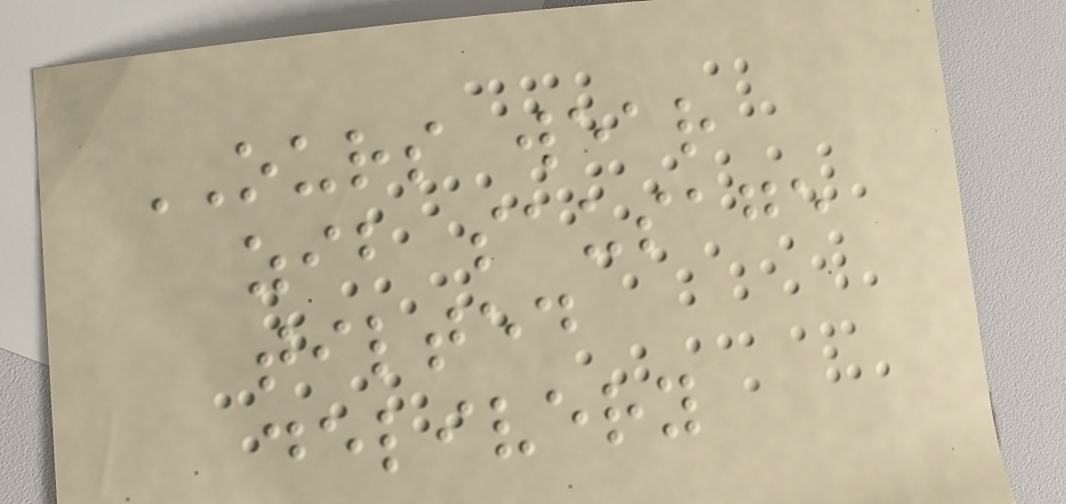OURS wear
zib sausage
tilted
delivery
